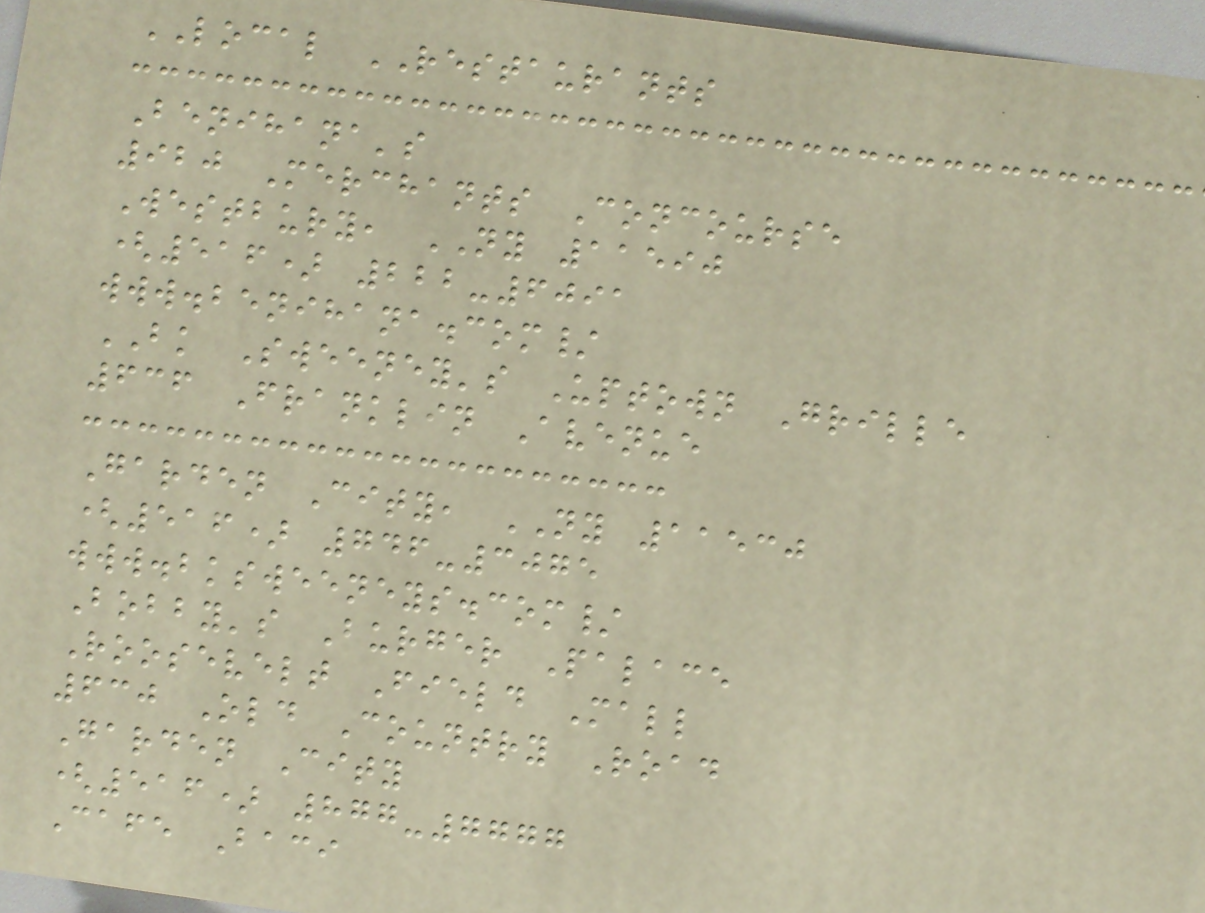LOCAL RESTAURANTS
Benihana's
920 Merchants Concourse
Westbury, NY 11590
(516) 222-6091
www.benihana.com/
BK Sweeney's Uptown Grille
636 Franklin Avenue
Garden City, NY 11530
(516) 746-3075
www.bksweeneys.com/
Bobby's Burger Palace
Roosevelt Field Mall
630 Old Country Road
Garden City
(516) 877-7777
Cafe Baci
